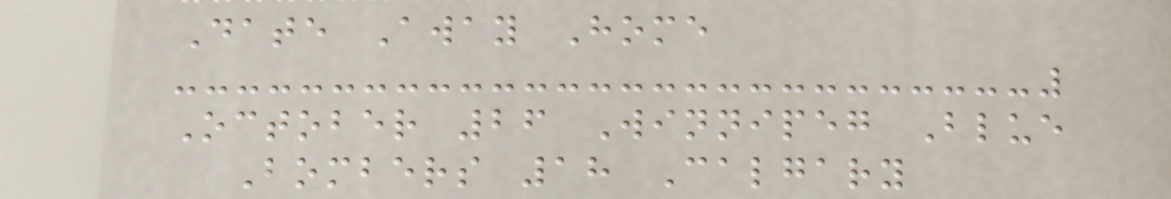Date Away Home
October 26 Winnipeg Blue
Bombers 18 Calgary
